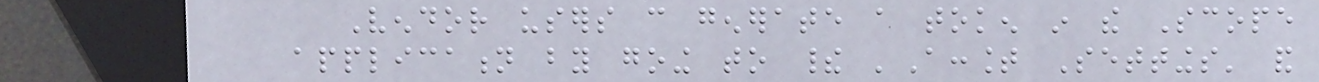Vendor users can generate a token in the Scope
application by going to their 'Account Settings' and
